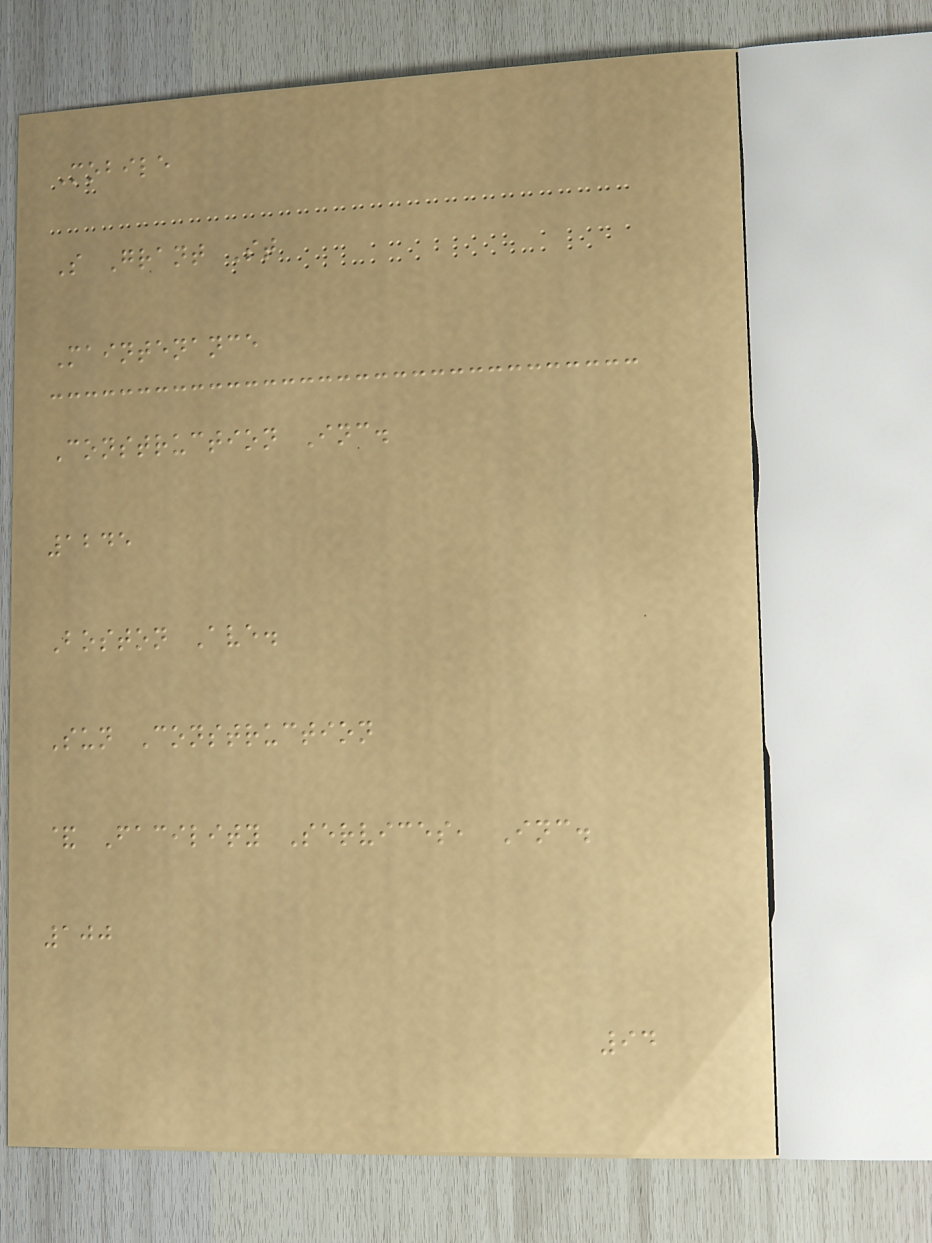Mobile
S Grant St
Maintenance
Construction Inc.
1245
Boston Ave.
Sun Construction
& Facility Services, Inc.
100
94
